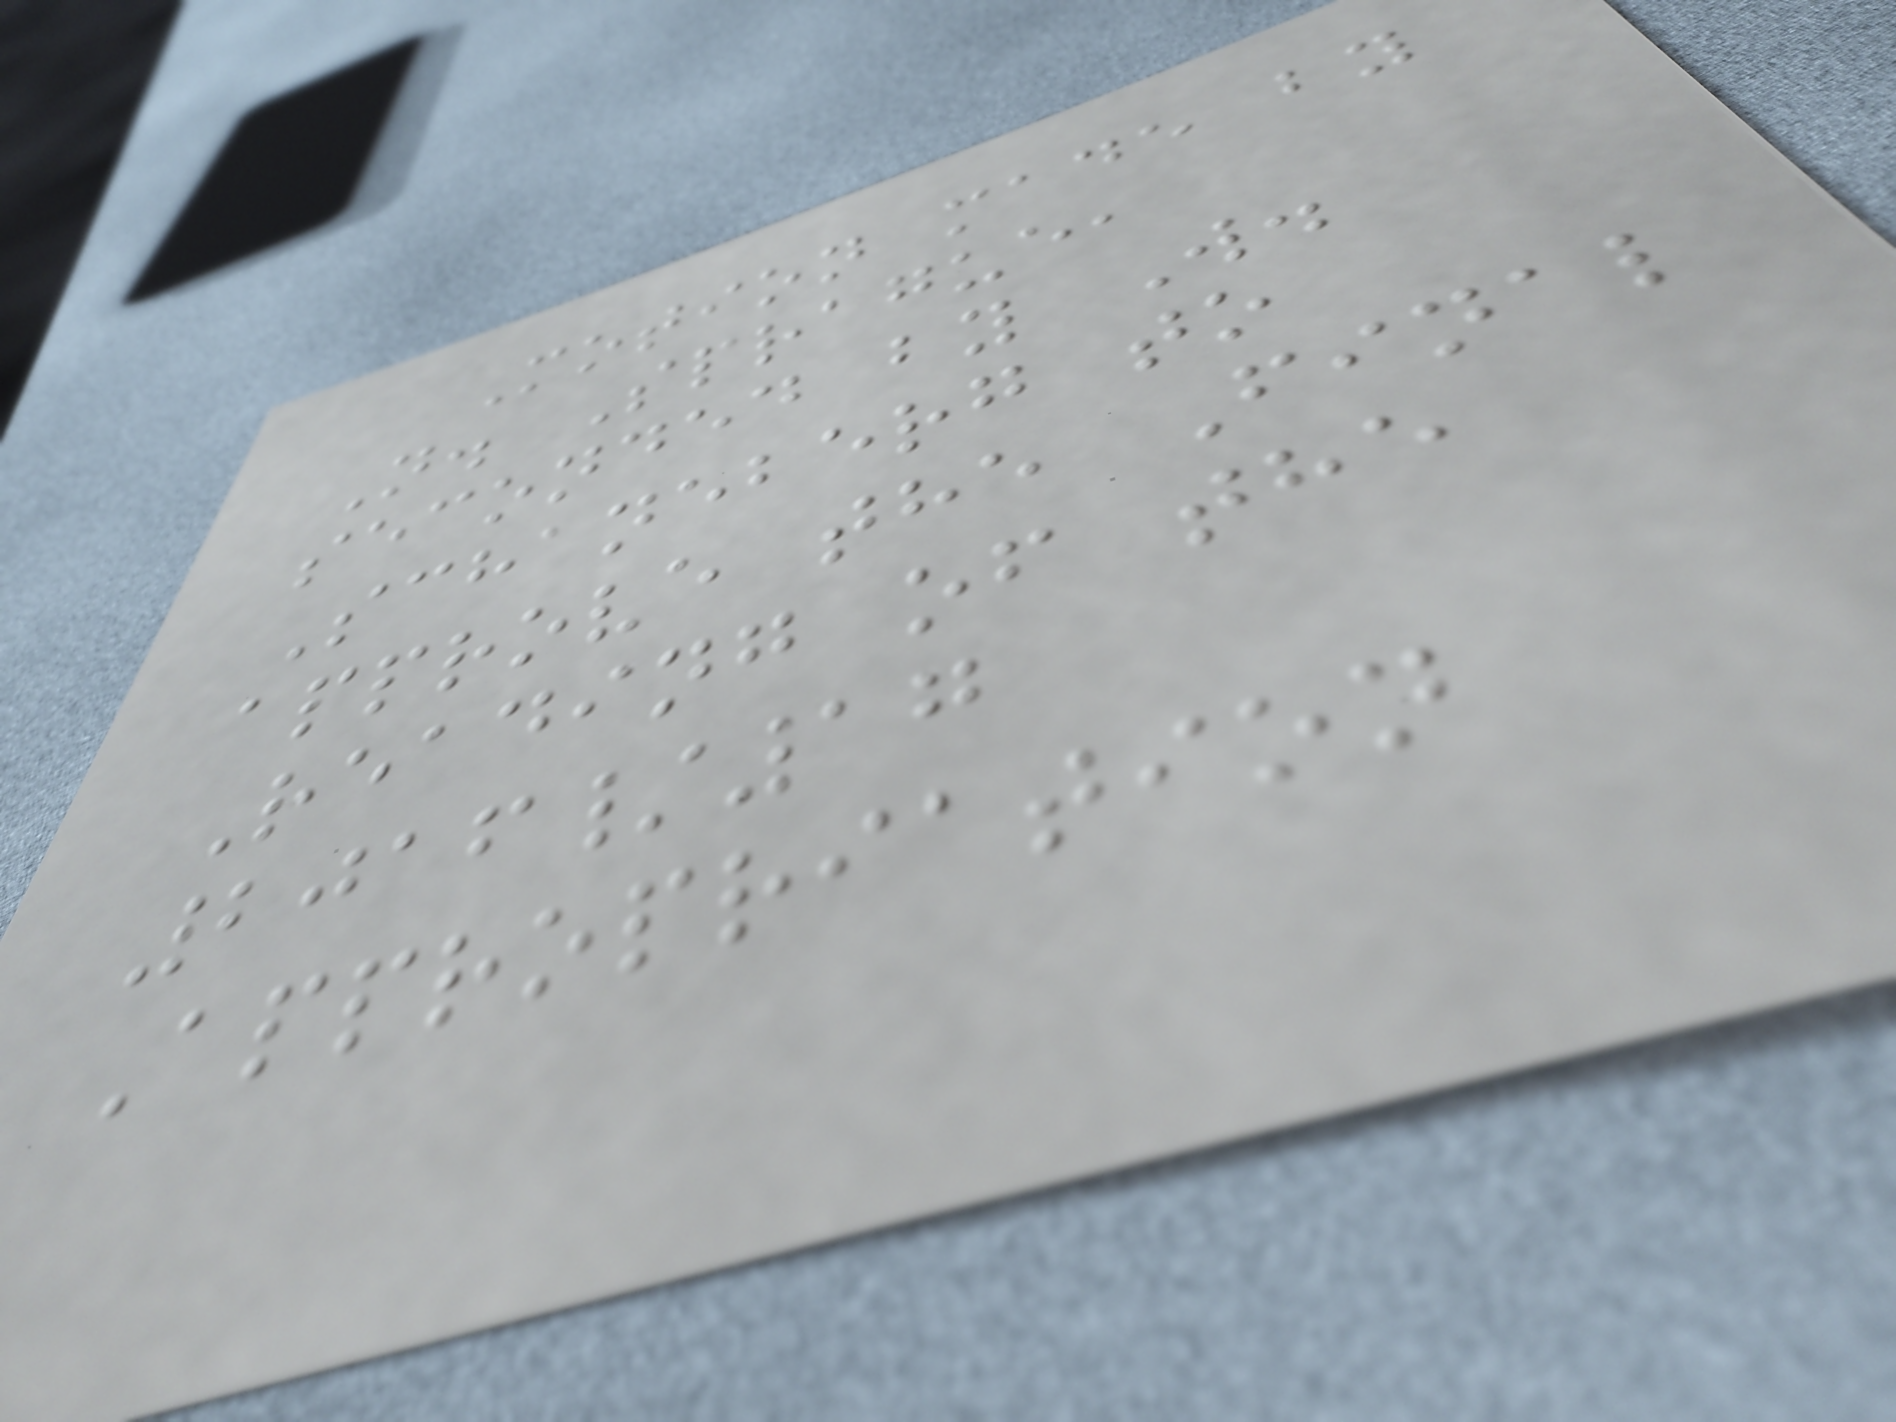Motion made by
N. Sprague,
seconded by W.
Schaneberg to
approve the Final
Reading of the
2016/17
Appropriation
